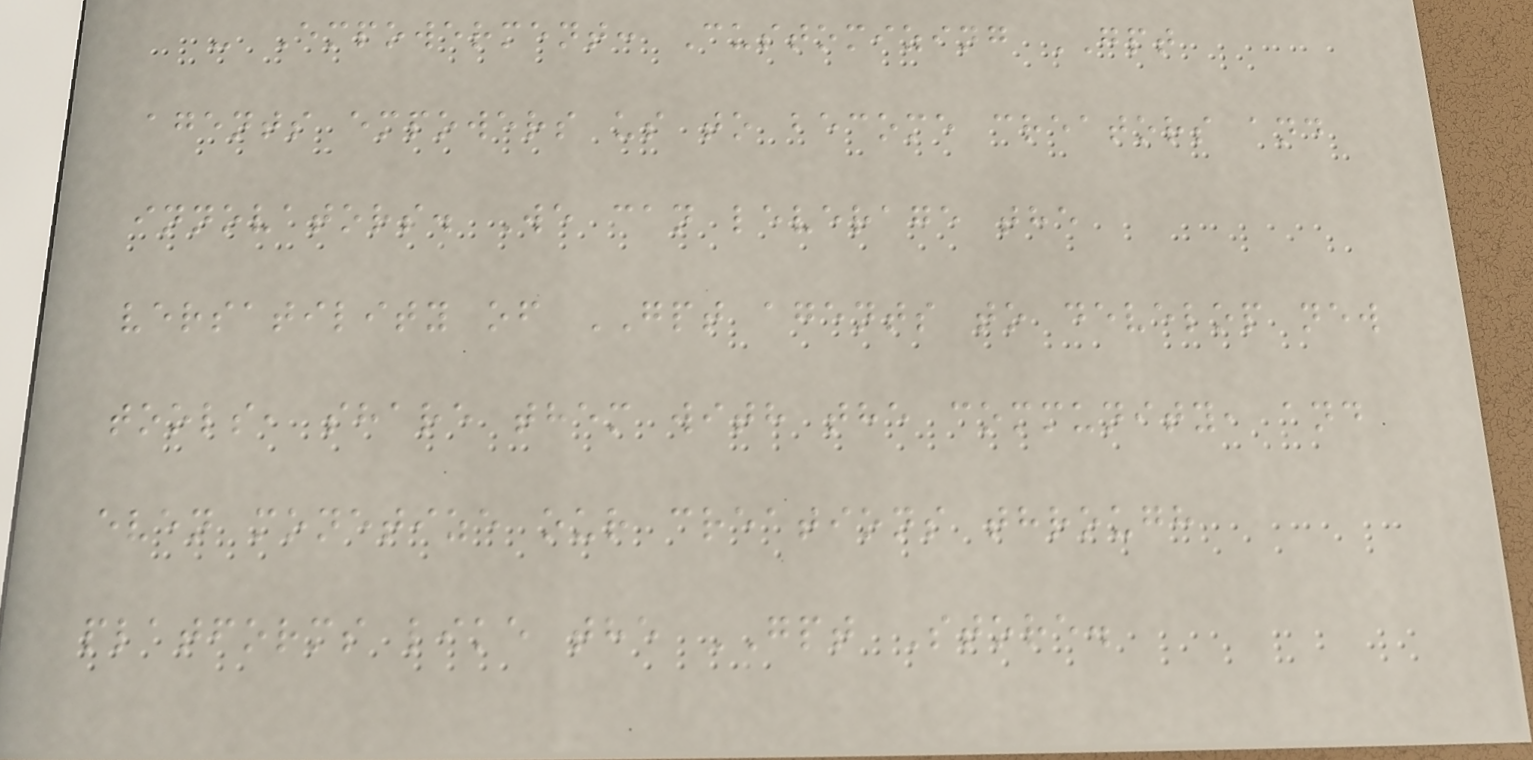- Empowerment: Customizing GPT
agents empowers us to become creators and
innovators. We can leverage the
versatility of GPT agents to develop new
tools, share them with the community, and
even monetize our creations through
platforms like the GPT Store.
